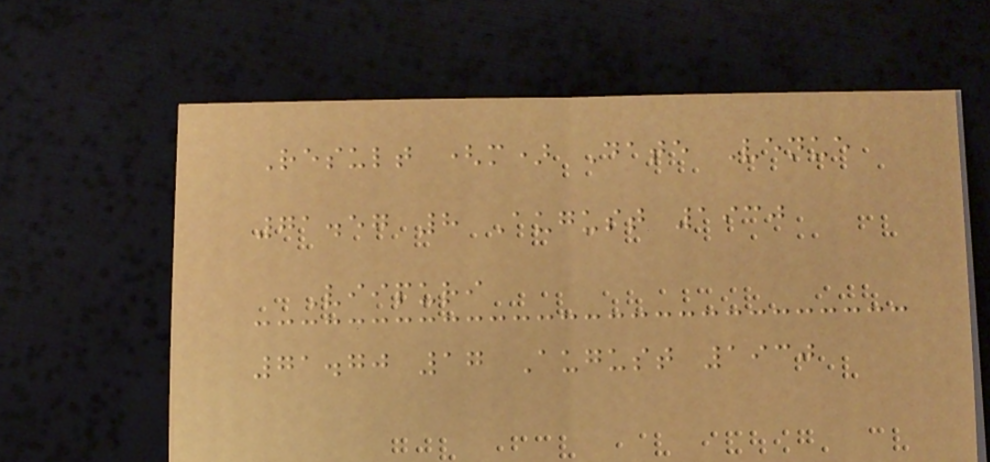Result (m) Date Venue
71.57 8 August 1930
Viipuri
71.70 17 August 1930
